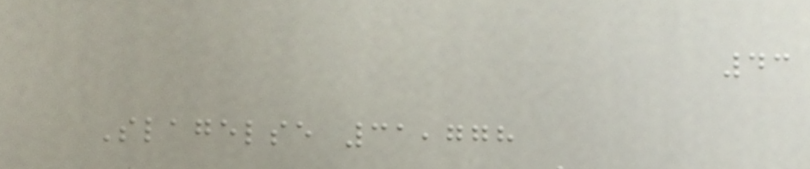43
Slagelse 31,778
